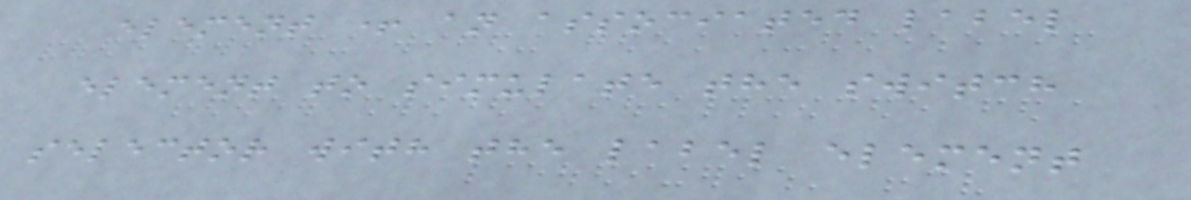element + an associated label
element to simulate the switch
selector with the label element
